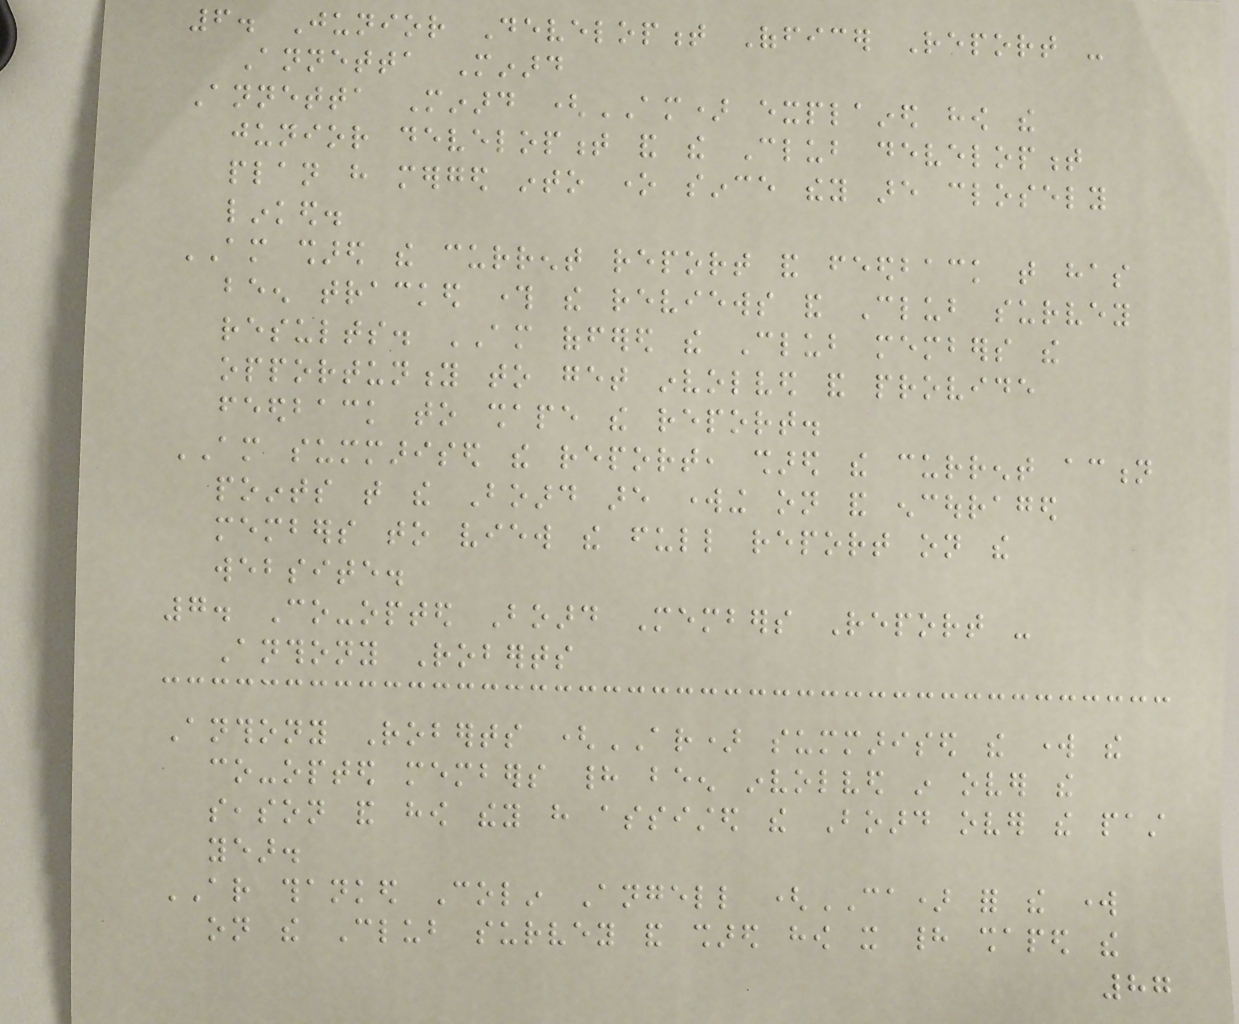6. Junior Development Officer Report -
Annetta Minard
Annetta Minard (AM) explained how the
junior development and the Club development
plan have merged into one since they are closely
linked.
AM shared the current report and feedback that has
been tracked through the reviews and Club survey
results. AM offered the Club members the
opportunity to get involved and provide
feedback to shape the report.
AM summarised the report, shared the current action
points that the Board are working on and encouraged
members to view the full report on the
website.
7. Co-opted Board Members Report -
Anthony Roberts
Anthony Roberts (AR) summarised the work the
co-opted members had been involved in over the
season and how they have assisted the Board over the past
year.
AR thanked Colin Angell (CA) for the work
on the Club survey and shared how it had shaped the
87
